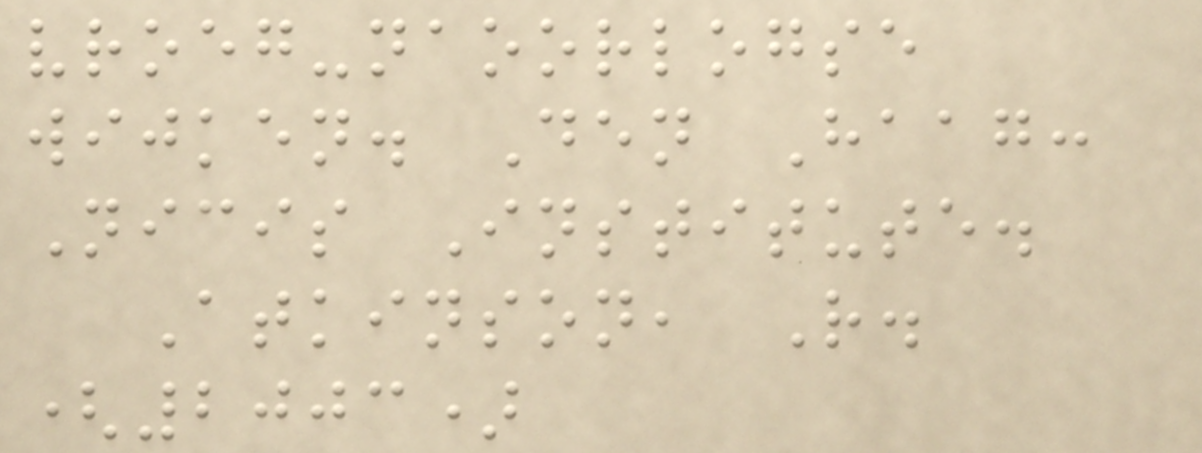vroeg-naoorlogse
wijken. Den Haag:
Nicis Institute.
Atkinson, R.
(2003)
